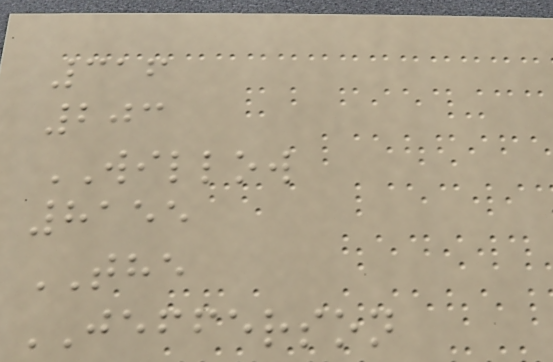316
203
WILLOW
8155
THE
JEFFERSON
